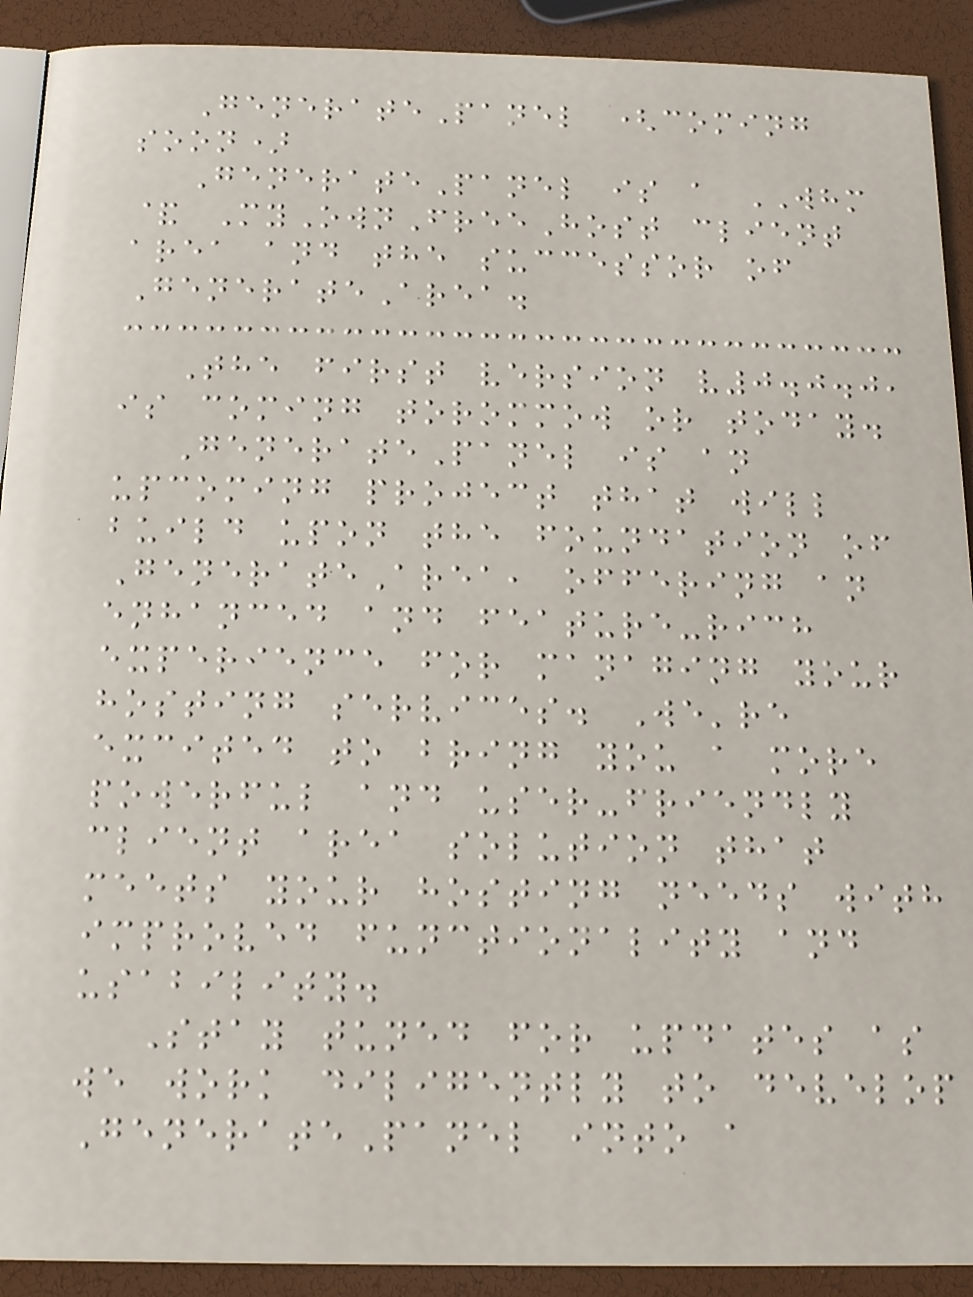GeneratePanel (coming
soon)
GeneratePanel is a WHM
& MyOwnFreeHost client
area and the successor of
GenerateArea.
The first version v0.0.0,
is coming torommow or today.
GeneratePanel is an
upcoming project that will
build upon the foundation of
GenerateArea, offering an
enhanced and feature-rich
experience for managing your
hosting services. We're
excited to bring you a more
powerful and user-friendly
client area solution that
meets your hosting needs with
improved functionality and
usability.
Stay tuned for updates as
we work diligently to develop
GeneratePanel into a
